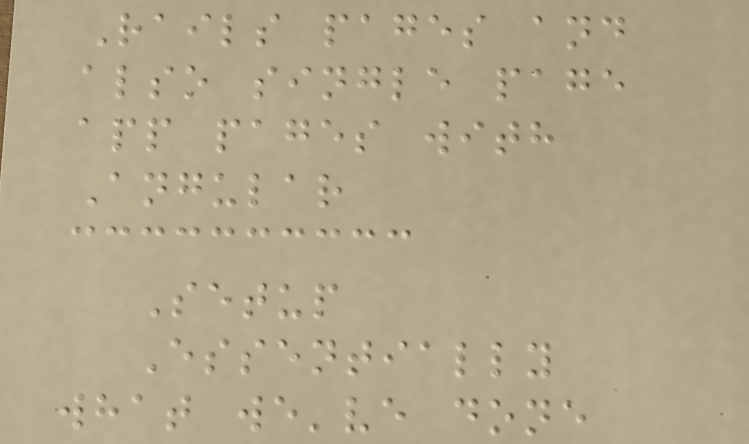Rails pages and
also single page
app pages with
Angular
Setup
Essentially
what we've done
